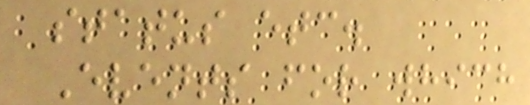status etc.
Events for which
